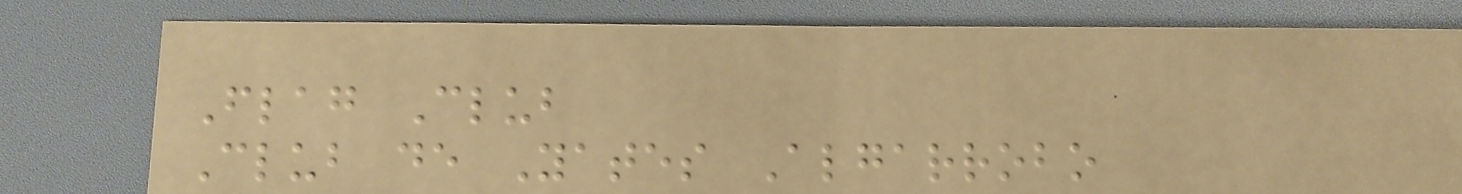Flag Club
Club de Yates Algarrobo
